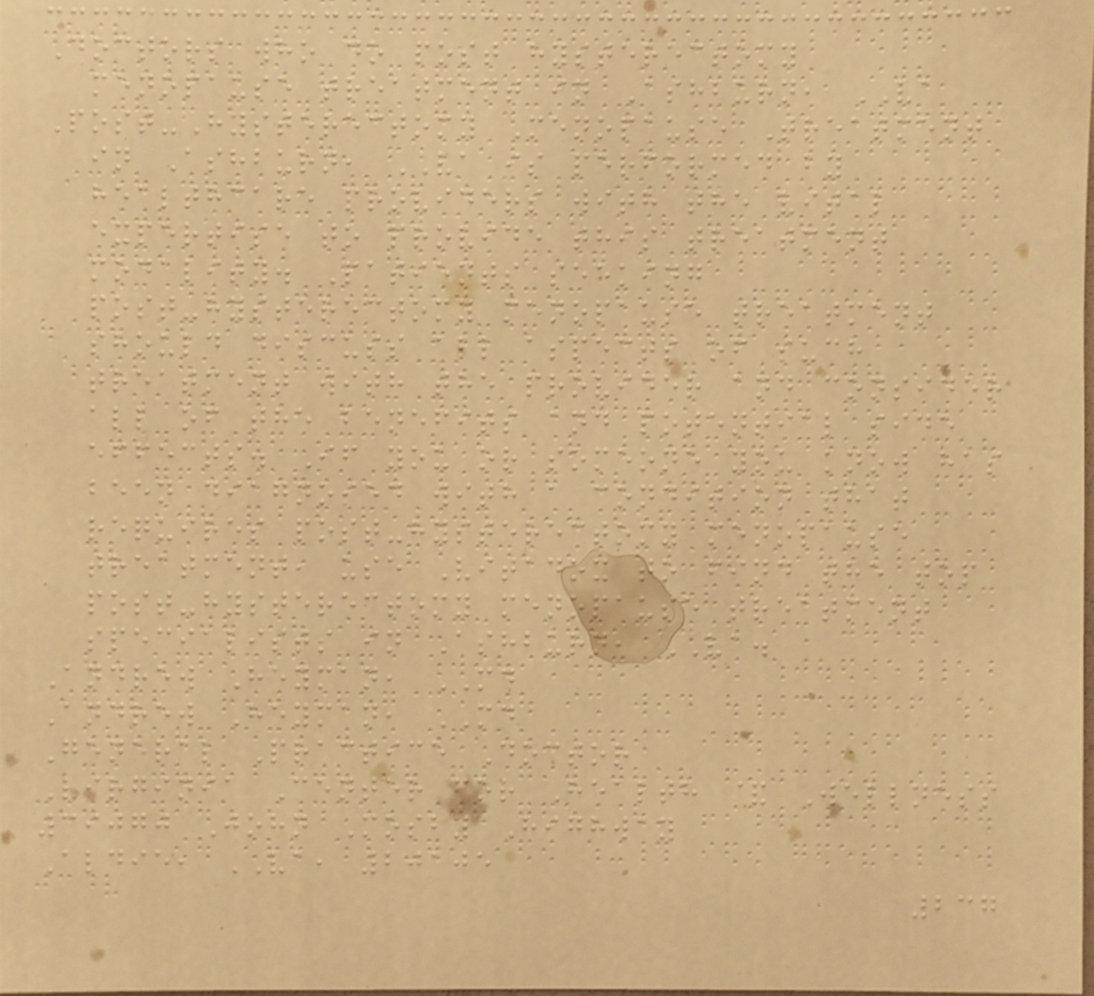Doctors who do post hysterectomy
menopause treatment in Ashburn, VA
Post-Hysterectomy Menopause Treatment
in Ashburn, VA is performed by
healthcare providers with the vital
expertise to provide this treatment
modality. Patients seeking
post-hysterectomy menopause treatment
should discuss all aspects of such
treatment with the provider and consider
all of the benefits and potential side
effects. If you or someone you know has
been diagnosed with a condition that
requires post-hysterectomy menopause
treatment, use Vitadox to find the top
post-hysterectomy menopause treatment
specialists in Ashburn, VA.
Andrew Heyman, MD
Andrew Heyman, MD
General Practice Doctor
Virginia Center for Health & Wellness
39070 John Mosby Highway
Aldie, VA, 20105
237
